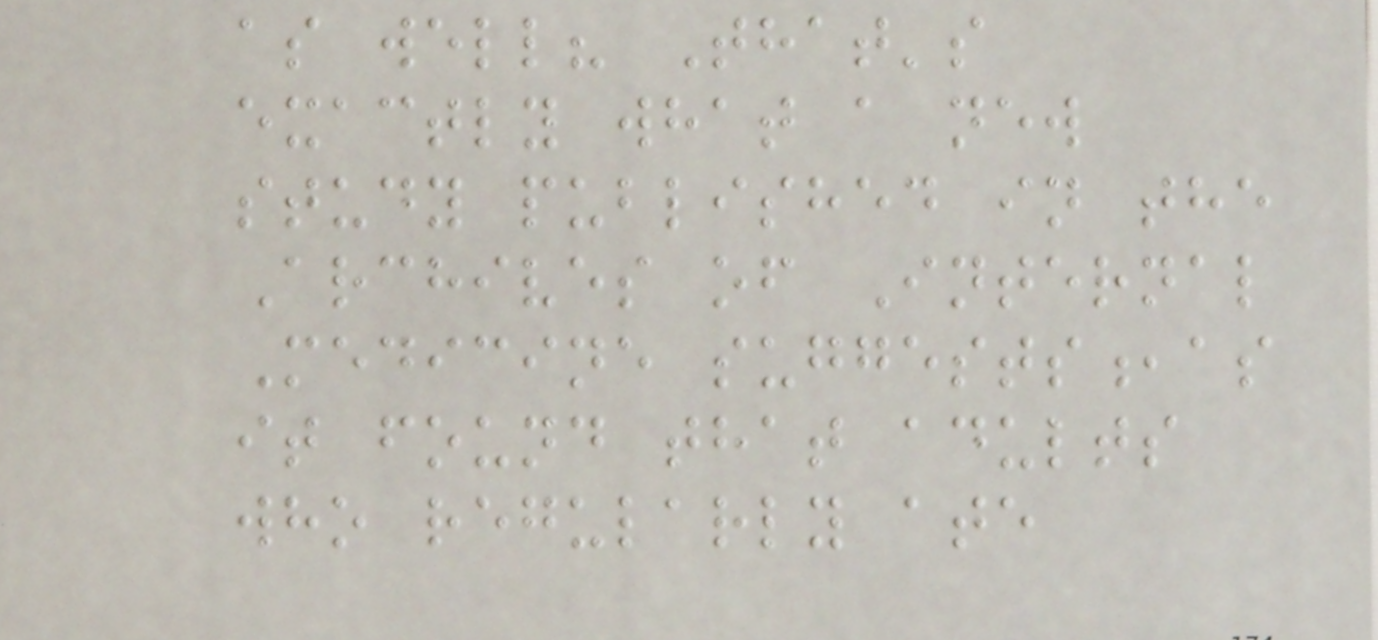as well? That's
exactly what a new
study published in the
Archives of Internal
Medicine suggests,as
it found that adults
who regularly ate
